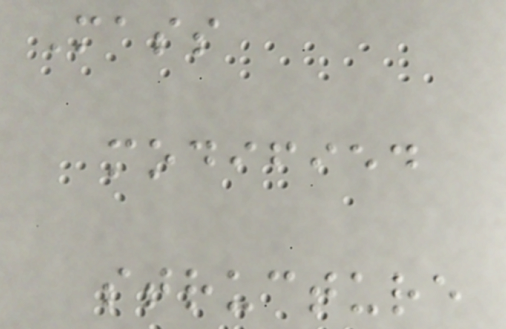Mass
modified
structure
